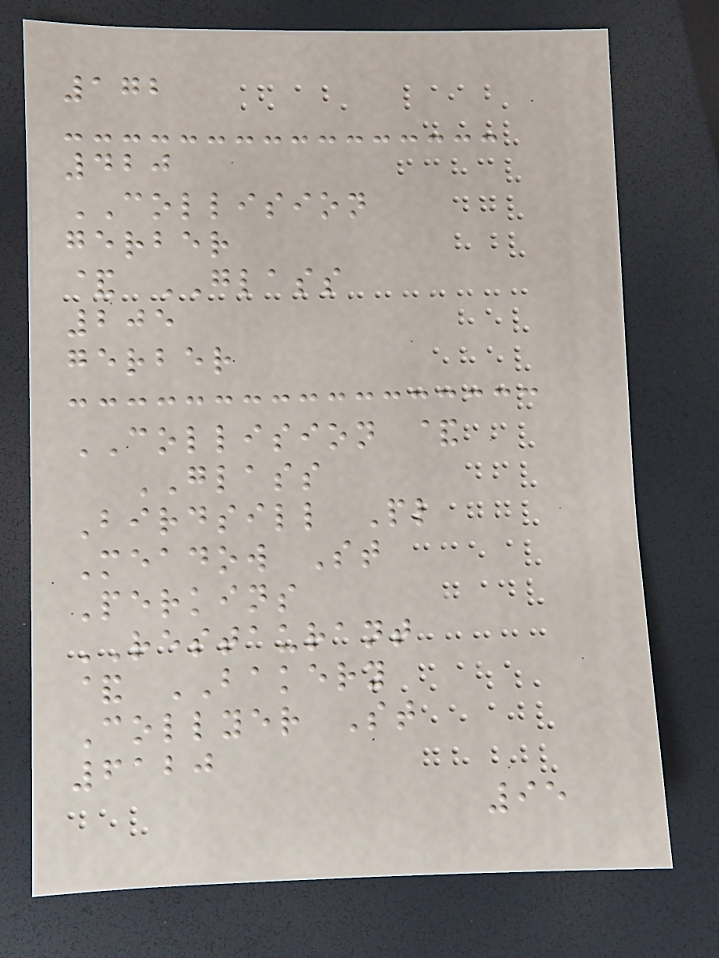172
420
COLLISION
gerber
& GLASS
205
gerber
COLLISION &
GLASS
Birdsill Pl
Meadow St
Perkins
RESTAURANT
& BAKERY
Collyer St
6120
95
